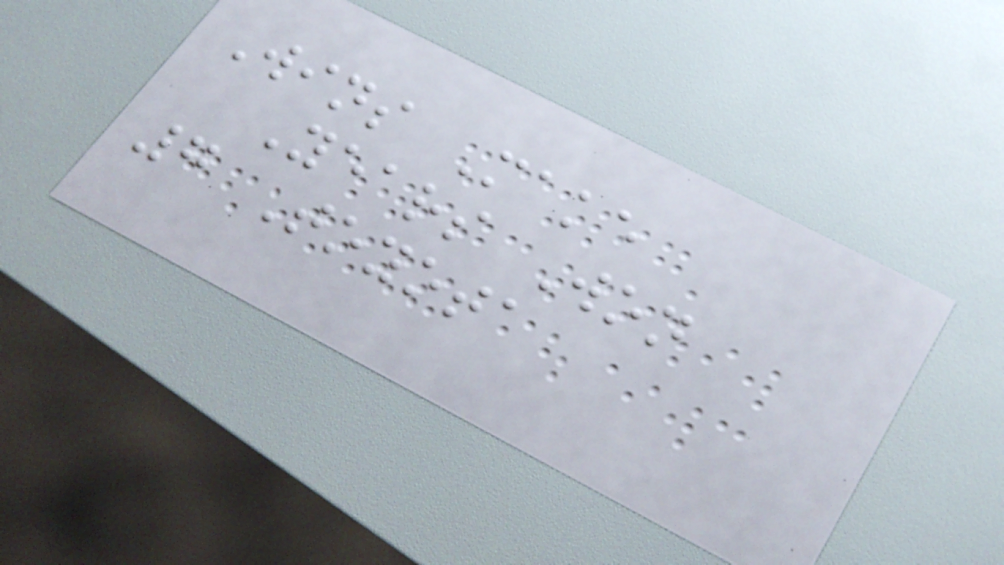Wins Make
Years Won
7 Toyota
